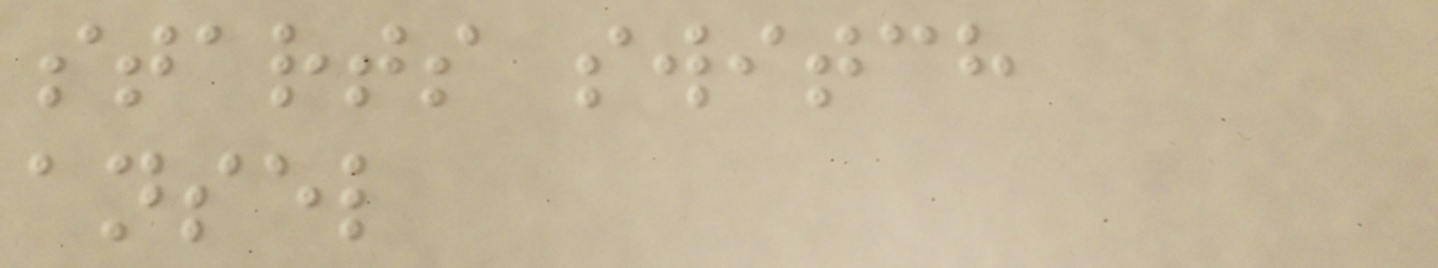starts switch
ansel
